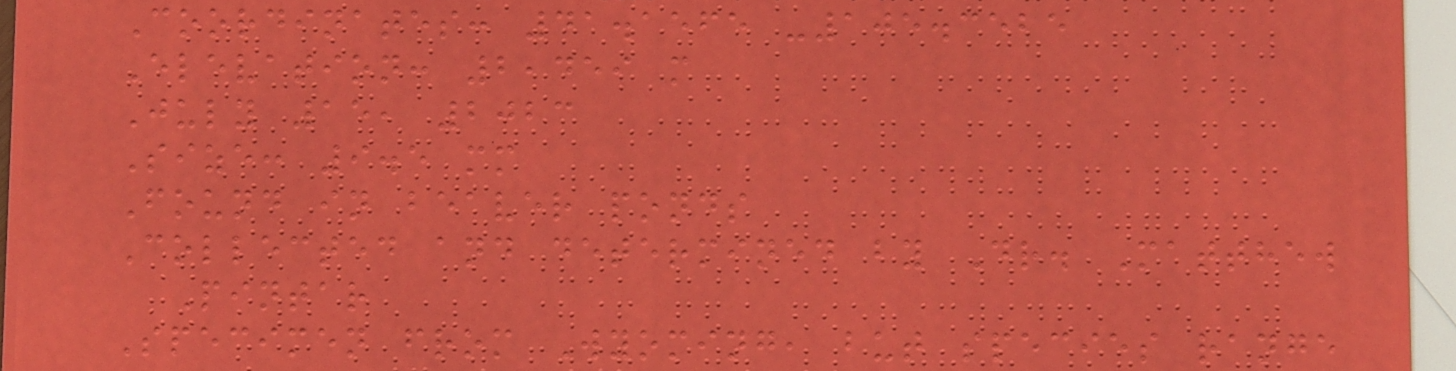Coordinates: 41.1565 -105.3525
Elevation: 2,459 m
July 15, 2023
Size: 9.5 mm
Found in beaver ponds
Collected and determined by Dr. Matthew
Pintar
Specimen from Wyoming, but species range
